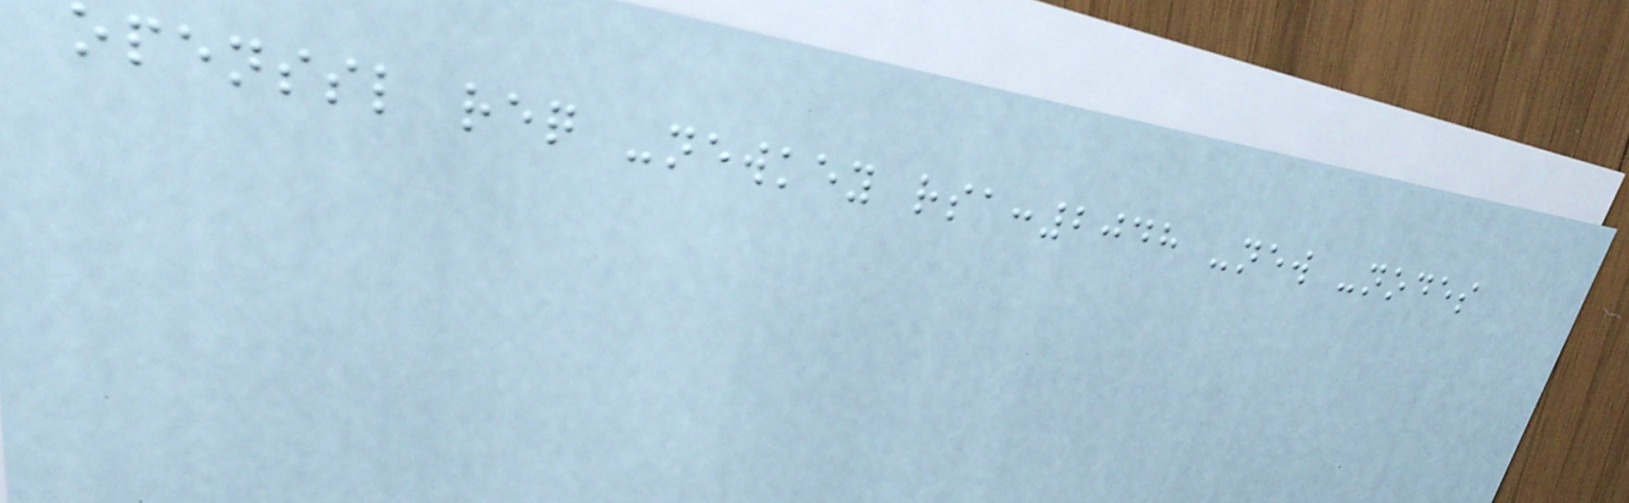openssl req -newkey rsa:2048 -new -nodes
